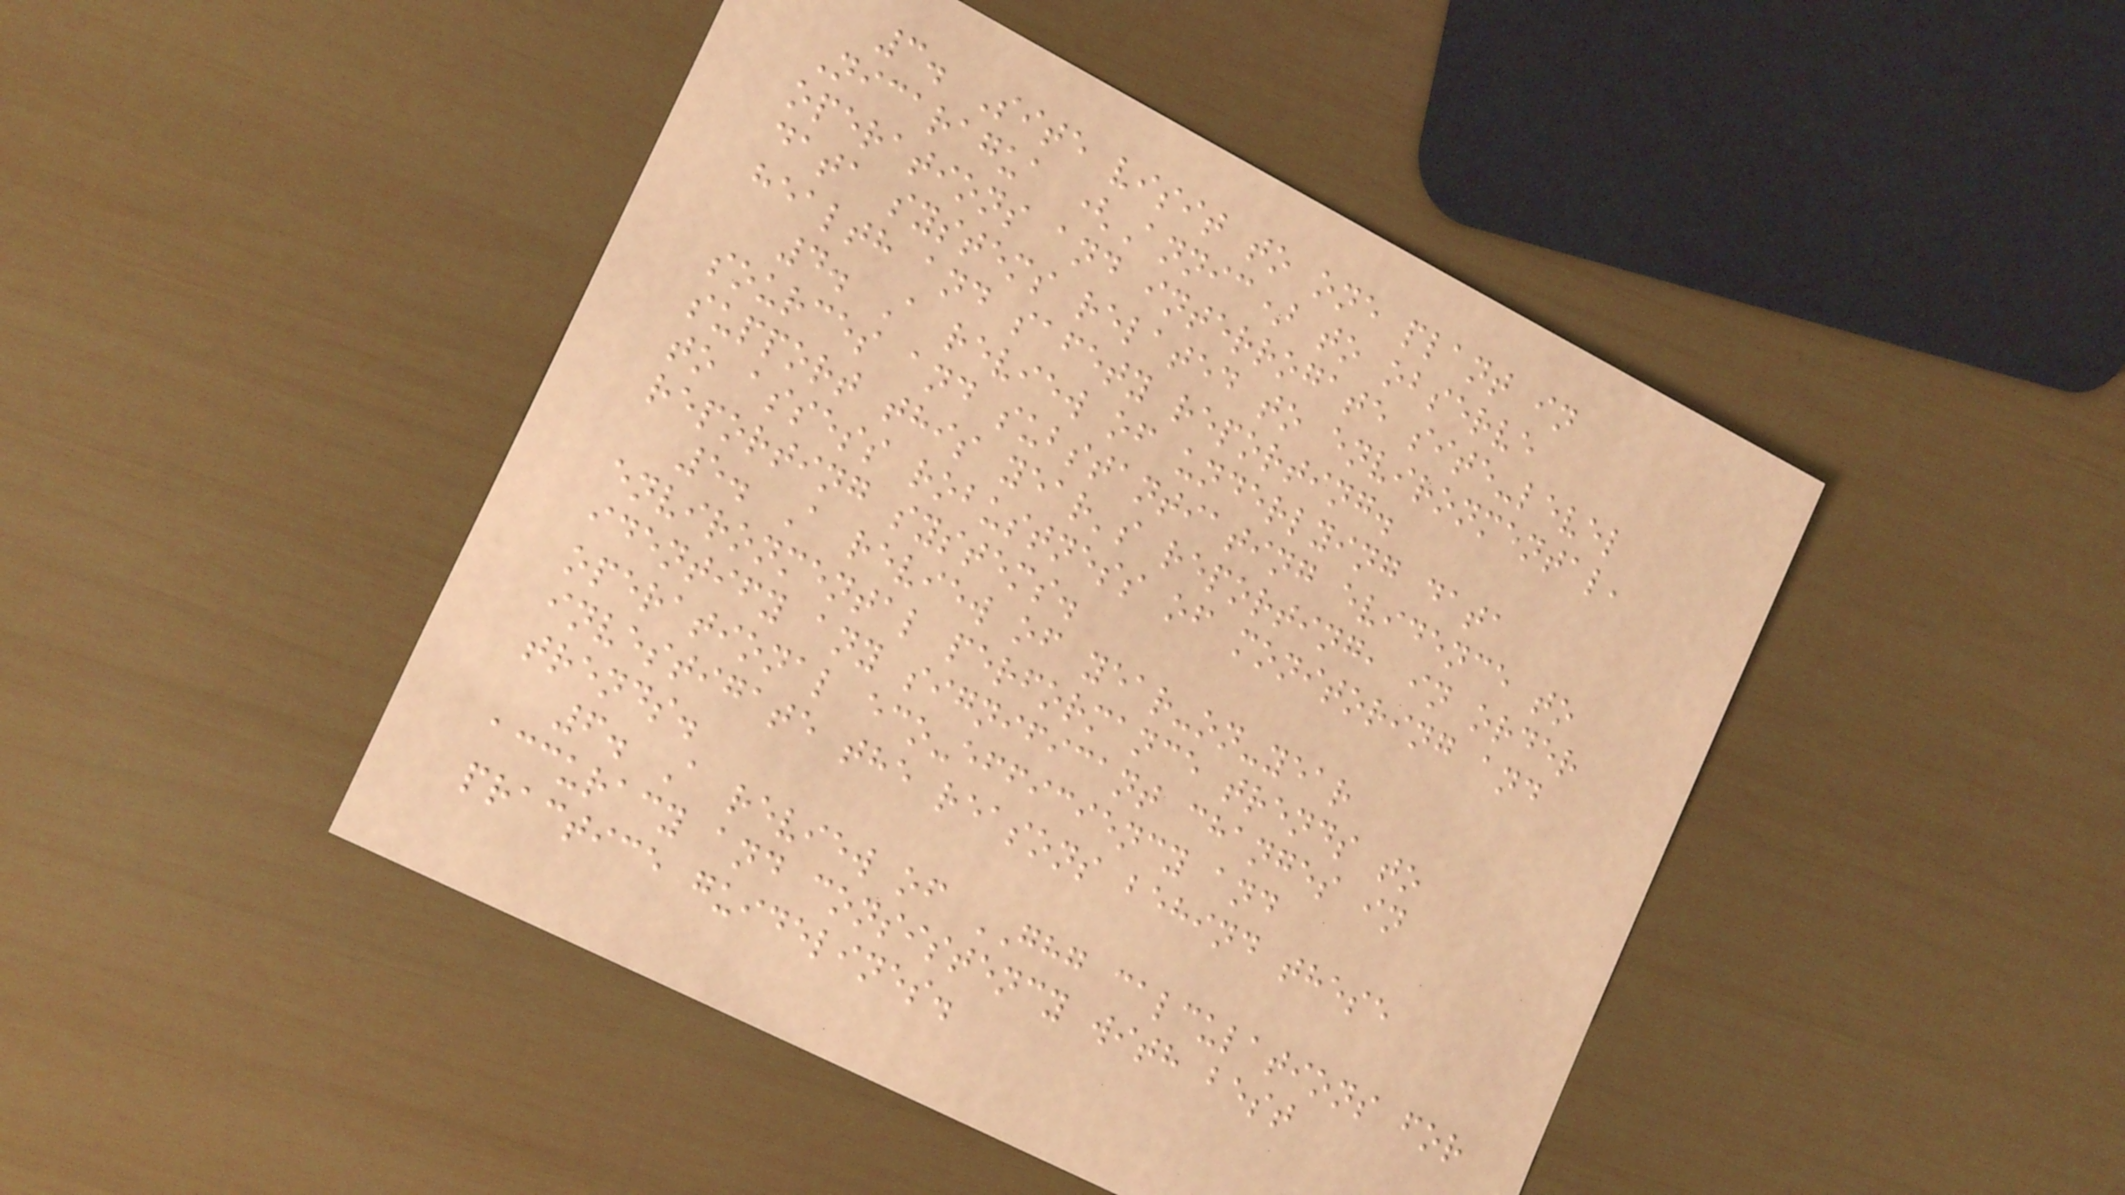3. Site visit to one plant in
Nicaragua (Annic) to observe
operations and interrogate site-level
data systems related to environmental,
health and safety reporting.
4. A review of underlying data
sources and substantiating evidence to
support this year's reporting, in order
to assess robustness of monitoring and
reporting systems.
5. A review of year-on-year
environmental performance trends to
identify any significant changes in
operational eco-efficiency and
investigate the reasons behind these
trends.
6. A review of GHG calculations for
accuracy and consistency with best
practice guidelines.
